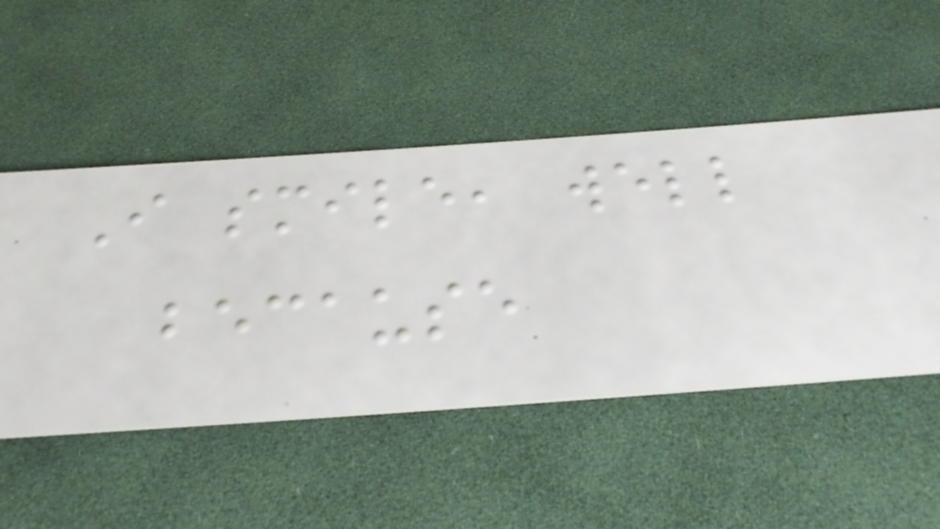I smile, well
because
